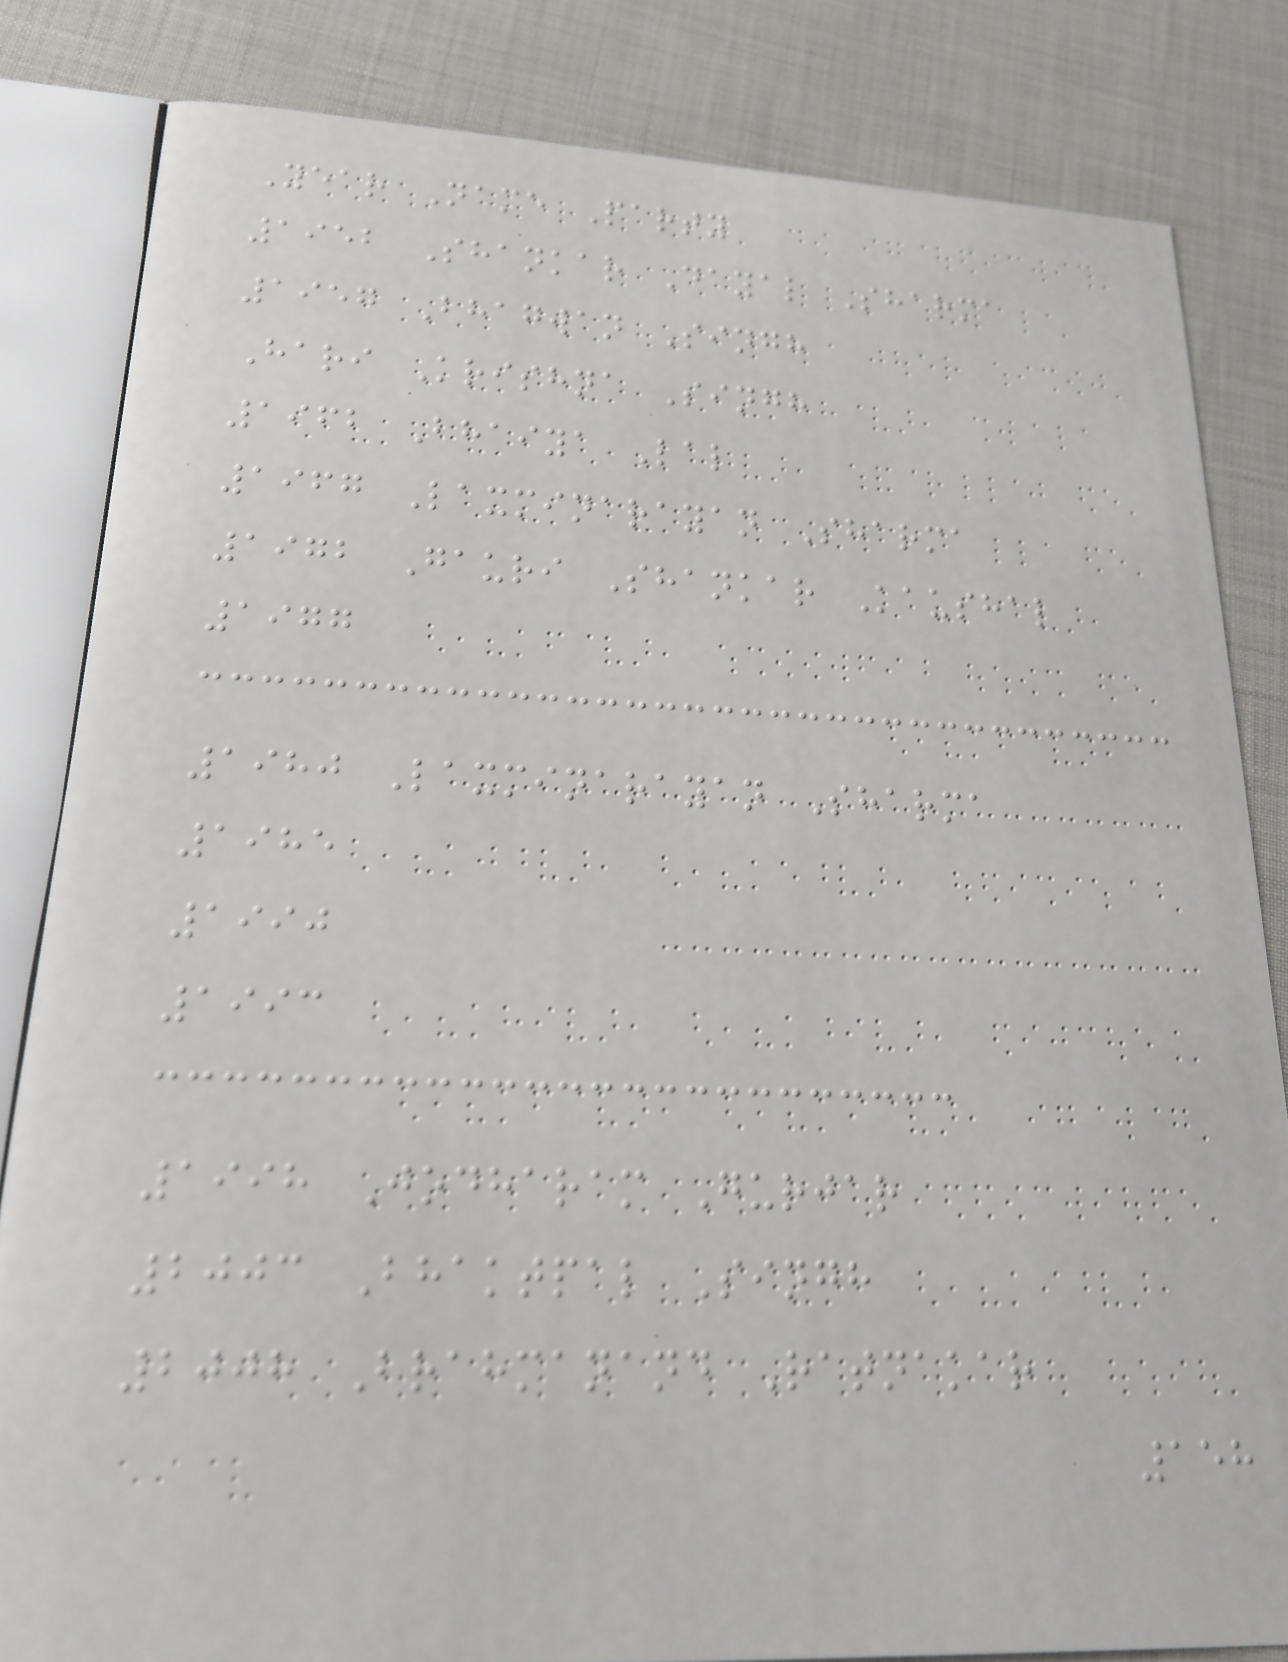Year Name Party
1952 Shankar Dayal Sharma
1957 Bhagwan Singh
Hari Krishna Singh
1962 Bhaiya Lal
1967 Laxminarayan Sharma
1972 Gauri Shankar Kaushal
1977
1980 Laxminarayan Sharma
1985
1990
1993
1998 Jodharam Gurjar
2003 Bhaktpal Singh
2008 Brahmanand Ratnakar
158
